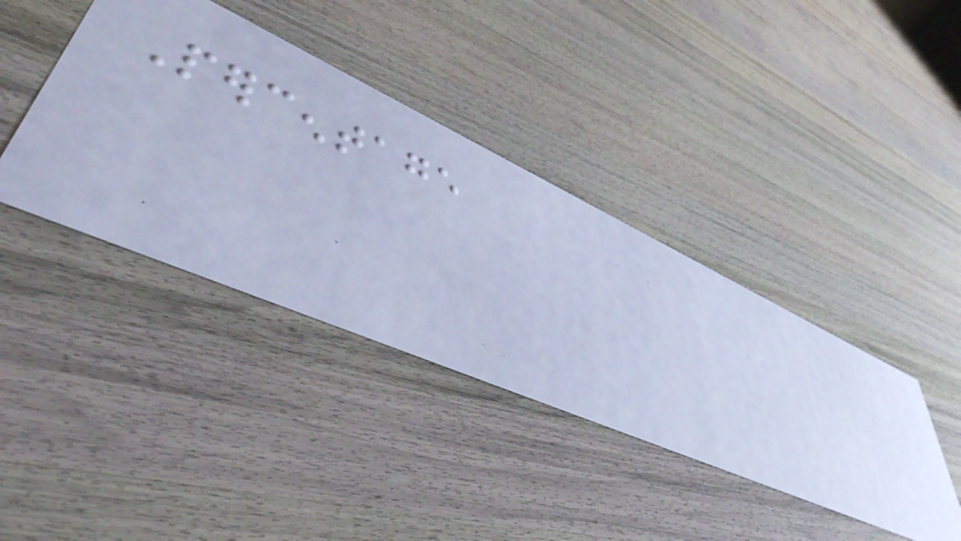Percentage
